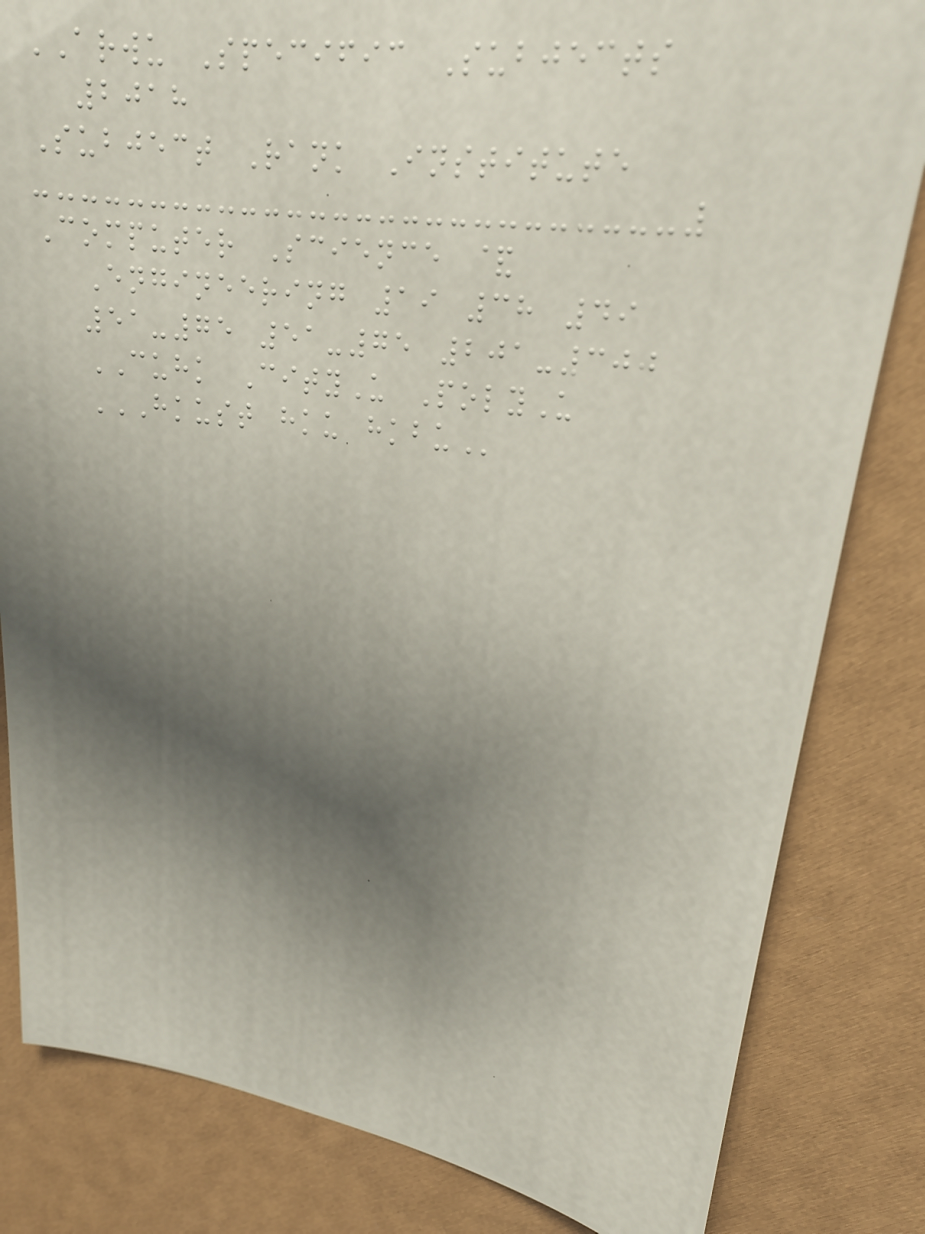ARWU Specific Subjects
2018
Subject Rank Institute
Computer Science &
Engineering 19 38 49
51-75 51-75 201-300
CUHK CityU PolyU
HKUST HKU HKBU
